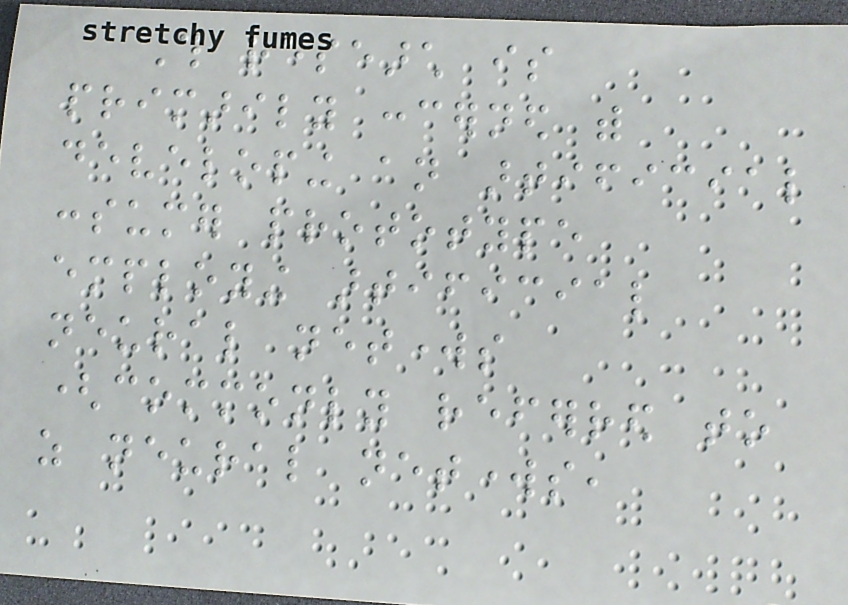This research is
primarily concerned with
developing an artificial
consumer prototype
employing artificial
neural networks
(commonly referred to
as neural networks,
